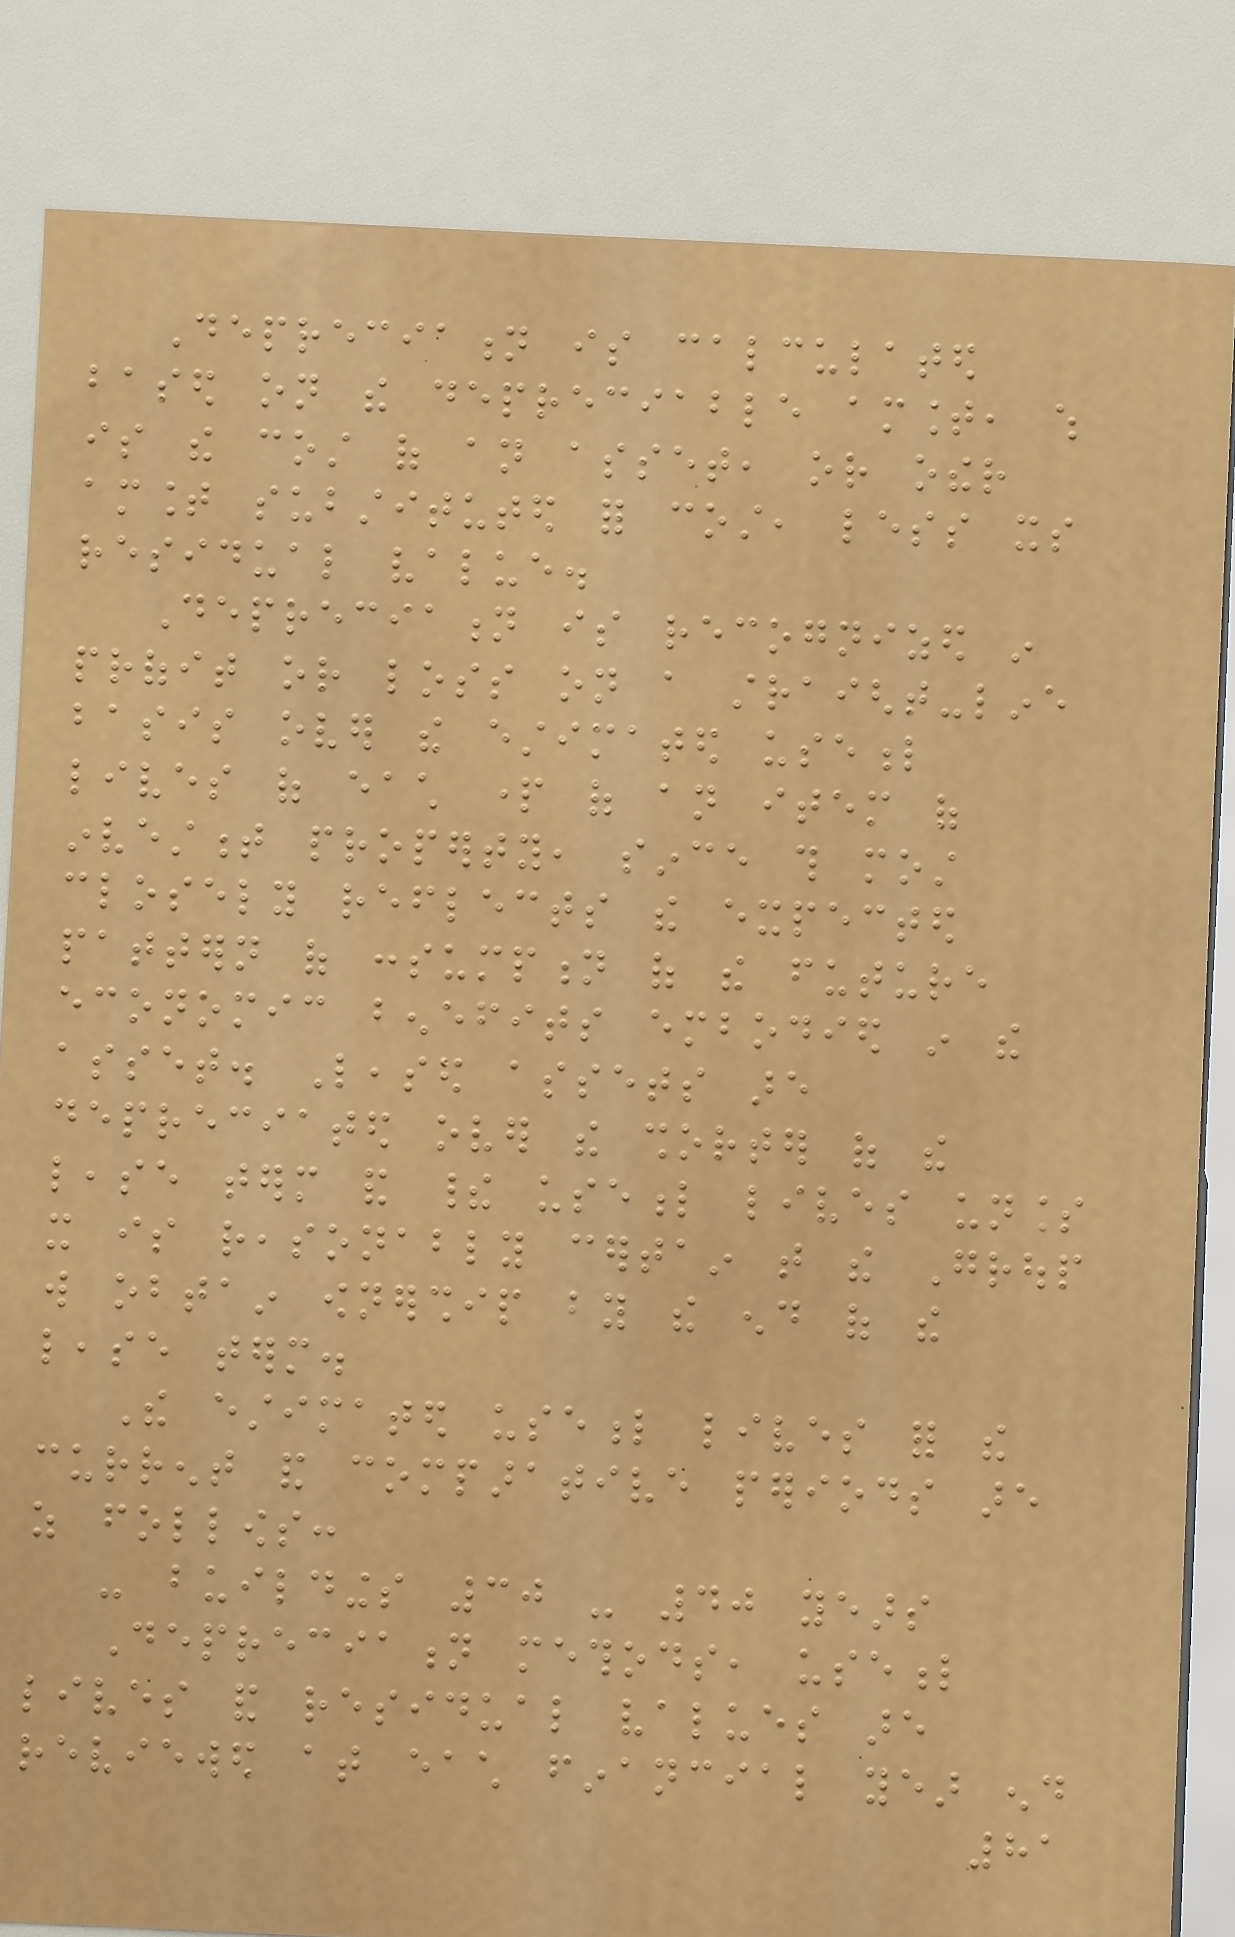Depreciation is calculated
based on the depreciable amount, which
is the cost of an asset, or other
amount substituted for cost, less its
residual value.
Depreciation is recognized in
profit or loss on a straight-line
basis over the estimated useful
lives of each part of an item of
investment property, since this most
closely reflects the expected
pattern of consumption of the future
economic benefits embodied in the
asset. Leased assets are
depreciated over the shorter of the
lease term and their useful lives unless
it is reasonably certain that the Group
will obtain ownership by the end of the
lease term.
The estimated useful lives for the
current and comparative periods are
as follows:
- buildings 30 - 40 years
Depreciation methods, useful
lives and residual values are
reviewed at each financial year end
81
